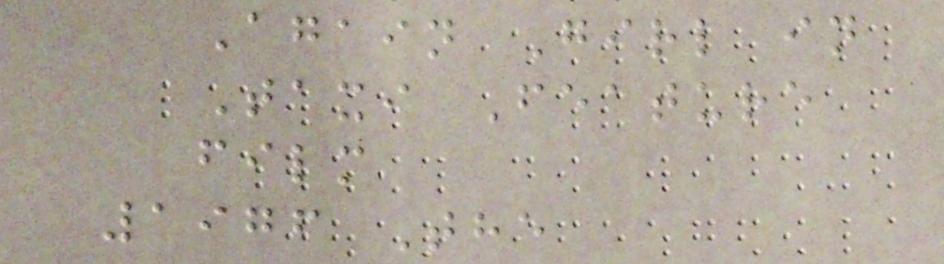Again Girl in
Taxi Feature
film
1976 The
